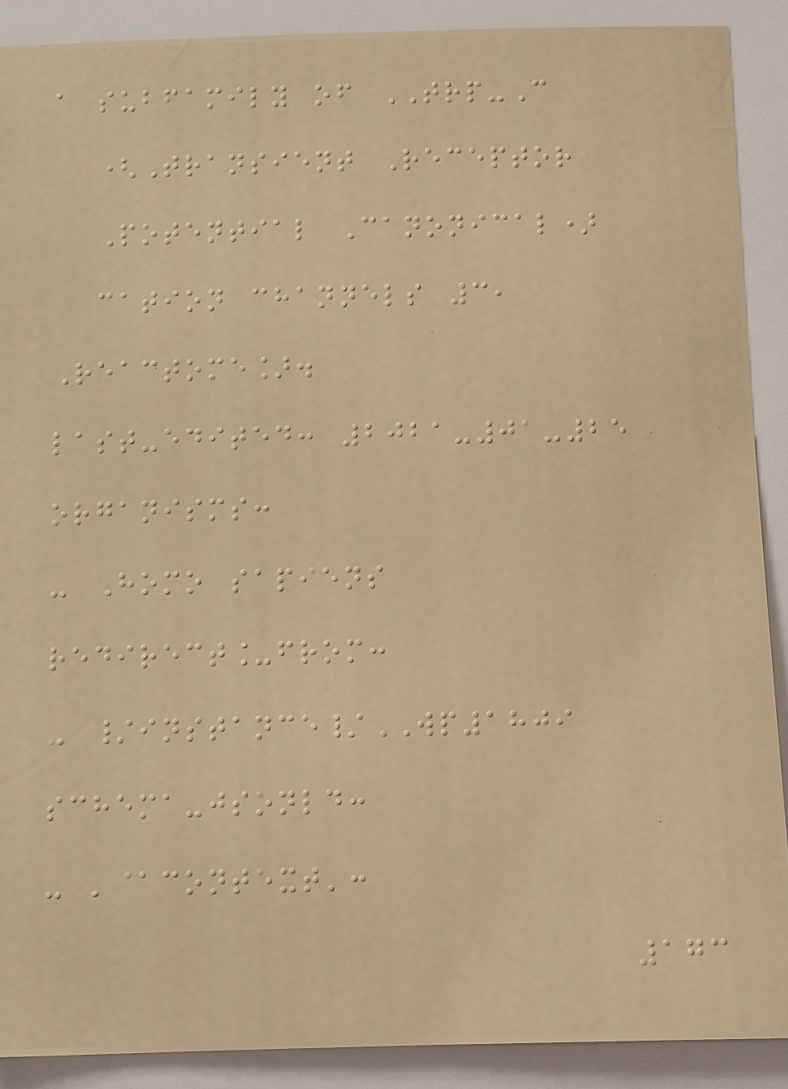a subfamily of TRP-C
(Transient Receptor
Potential Canonical)
cation channels 3,
Reactome].
last-edited: 2021-01-25
organisms:
- Homo sapiens
redirect_from:
- /instance/WP1809
schema-jsonld:
- '@context':
173
